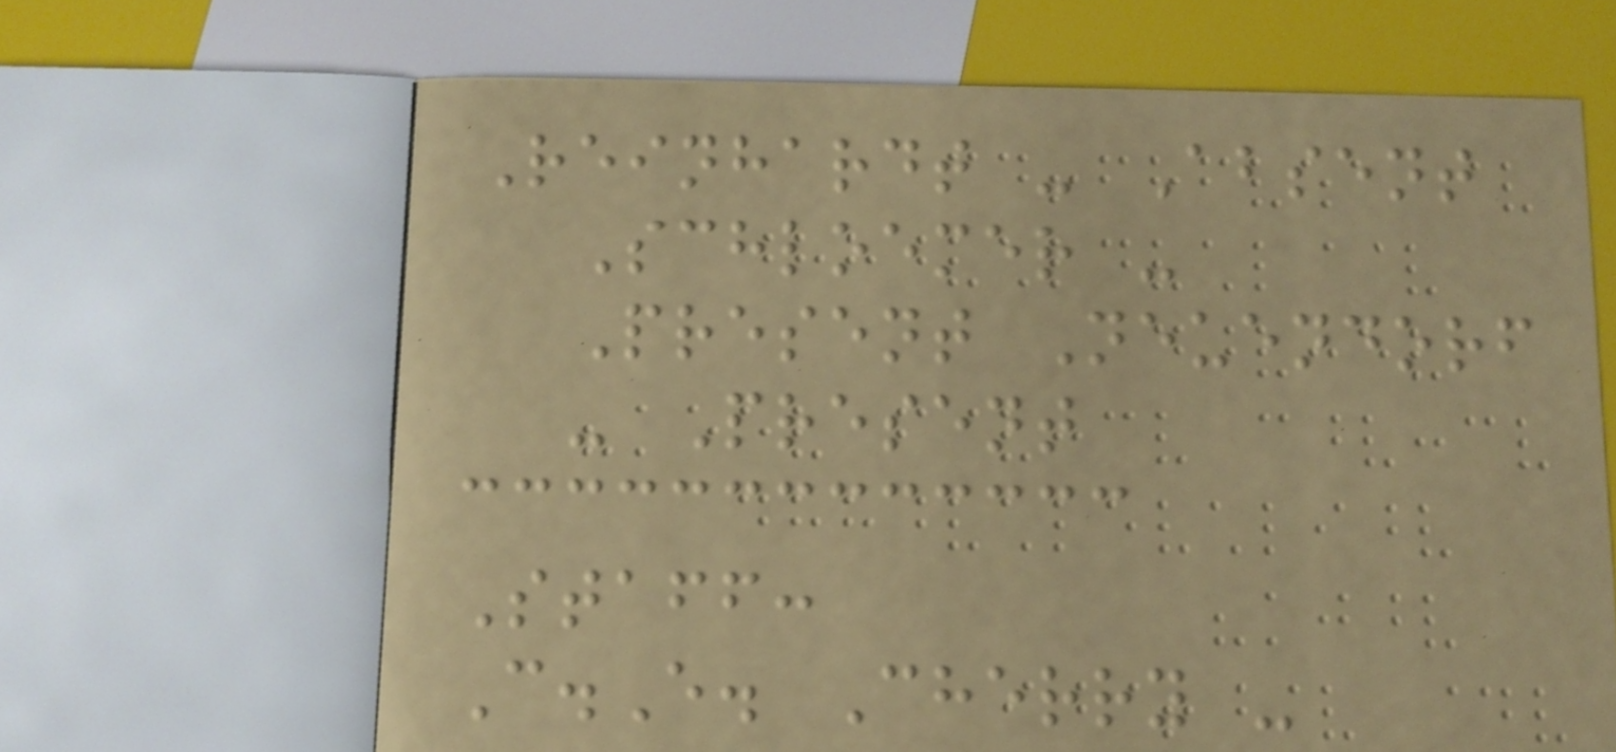Reinhardt - Absent
Schloemer -
Present Neuendorf
- Present
Staff:
C.E. Cherry -
